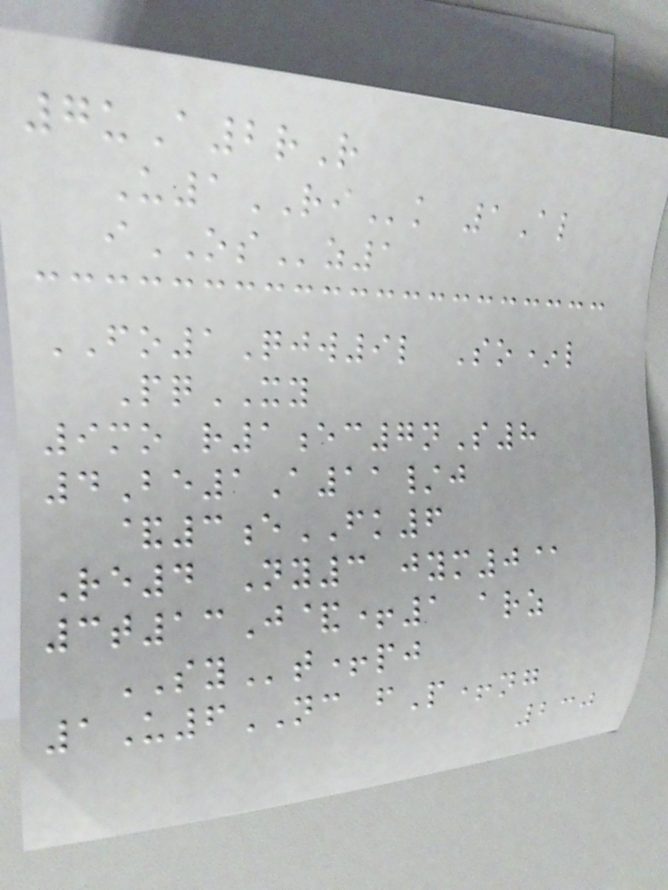7uA2rR
U1RIk 1Al
iOSz1
FO1Qjw9l So*l
PqXY
9mo r1ec7nS8
4Be1A11/j
&3eFK6
Re4 Ny3 jym0@
3t13J&+1 arz
SYt+pj
1U6NC fP+ng
230
